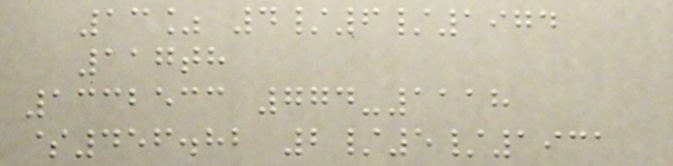13% 4/6/1974
117th
1332533 774-1118
$456.82 2/5/1931
